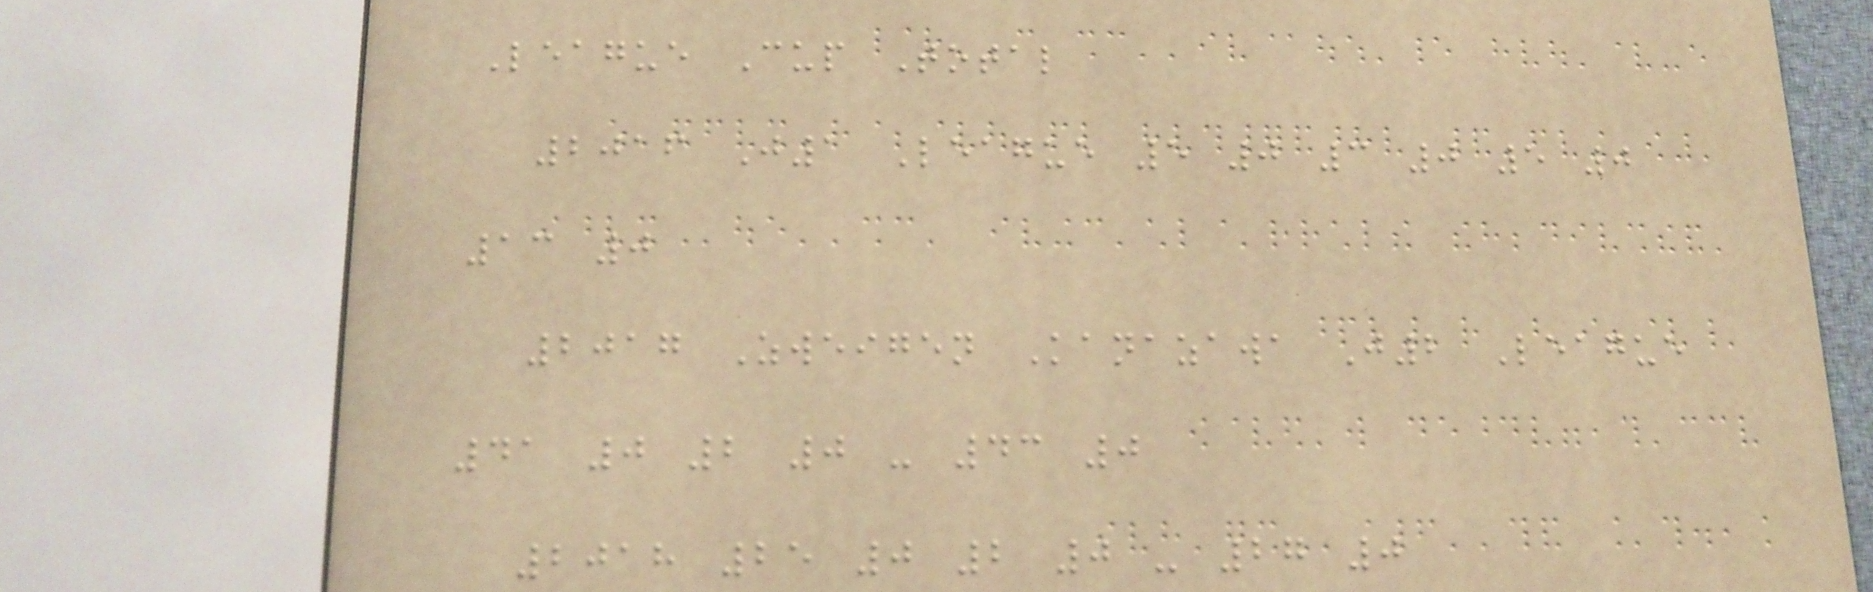League Cup Total
2016 J1 League 5 0 3 0 5 0
13 0
2017 Zweigen Kanazawa J2 League
41 0 2 0 - 43 0
2018 25 0 2 0 - 27 0
